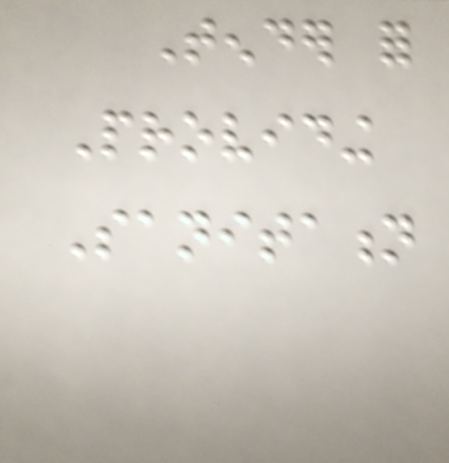Tender for
Providing
Sanitation
